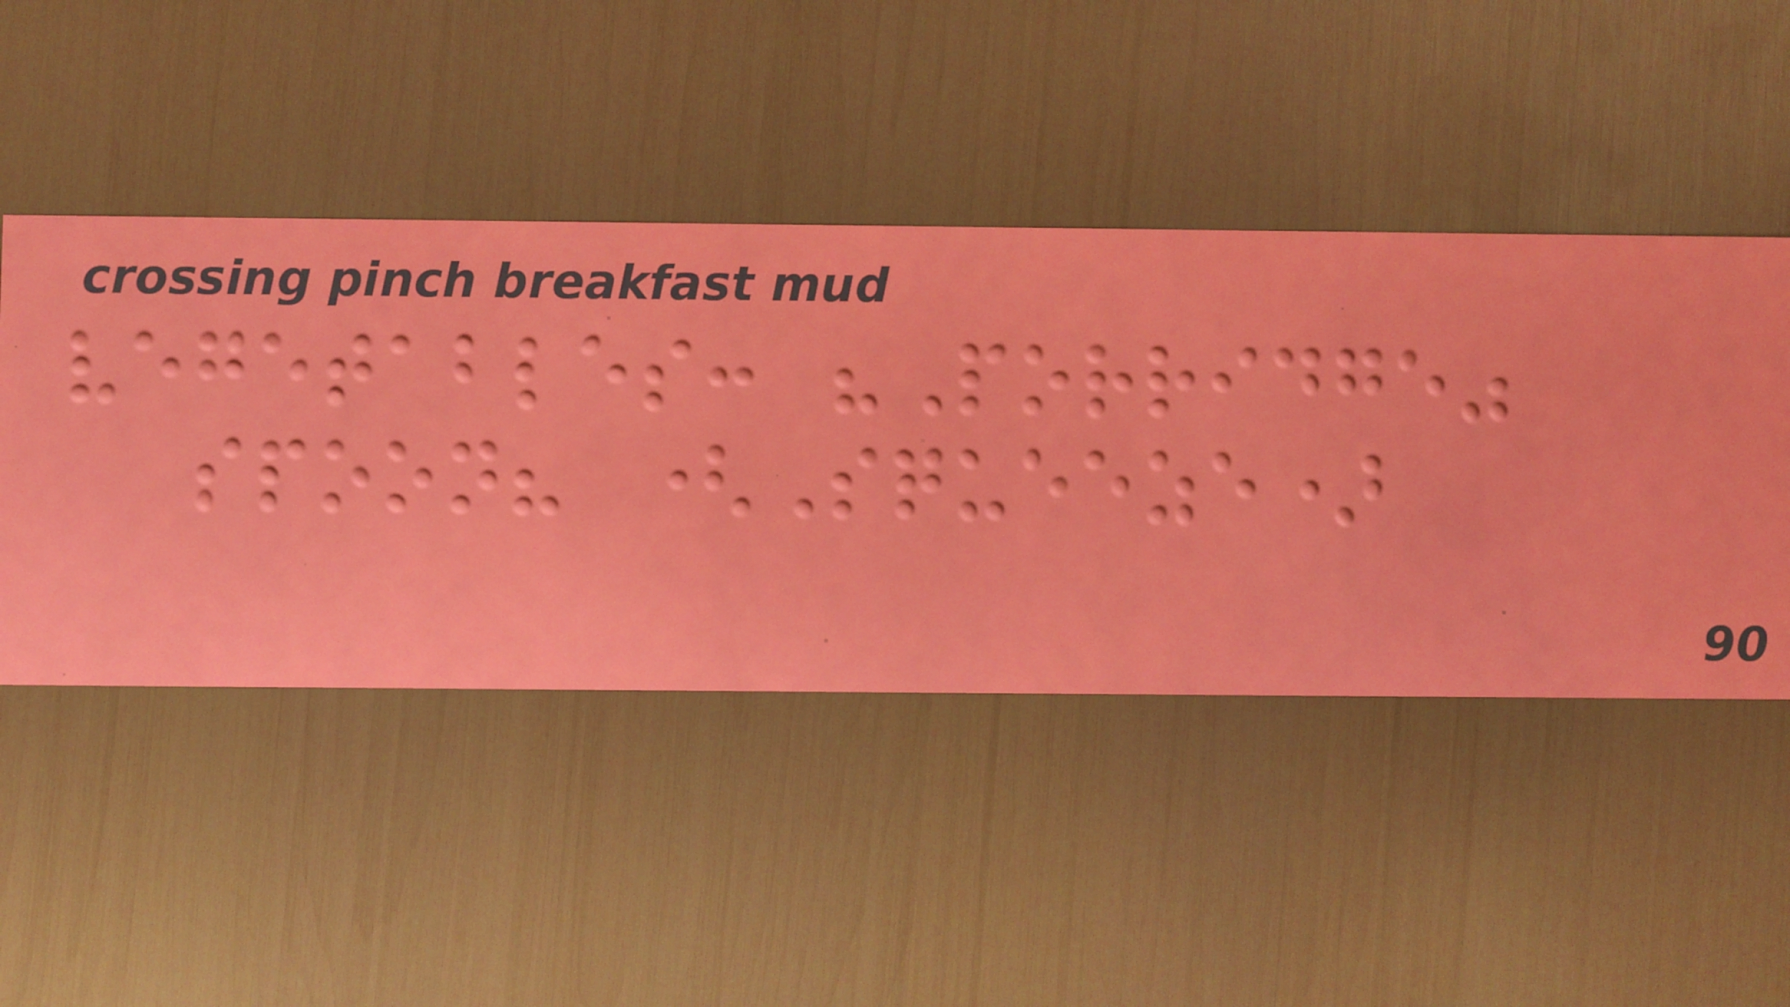vegetables: "Porridge"
spoon? (Squeeze)
